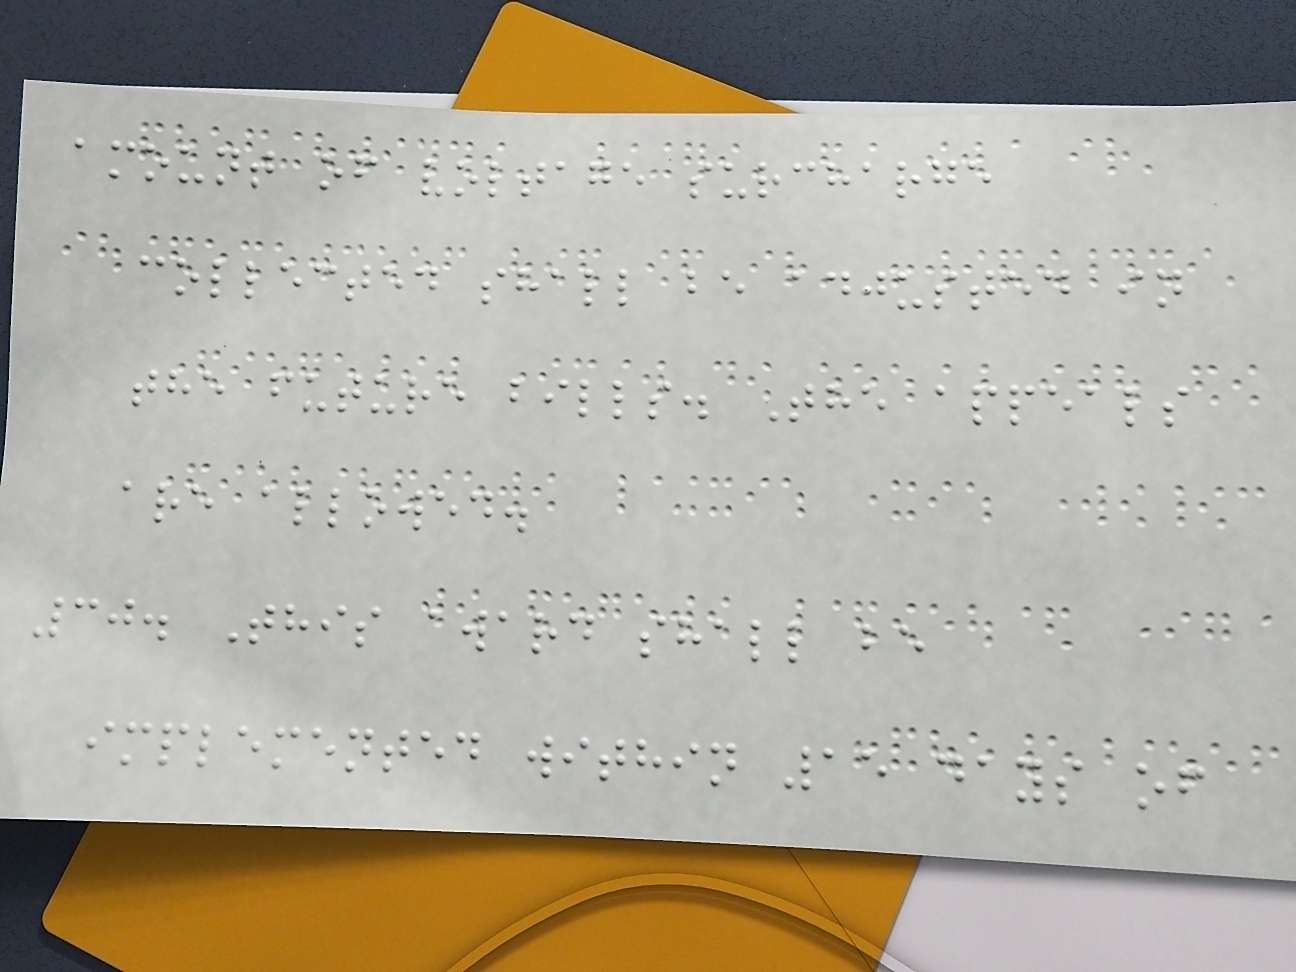amount of voltage surcharge
collected shall be adjusted in
the future bills. The appeals
are allowed.
30. This award shall be
implemented within 15 days of
